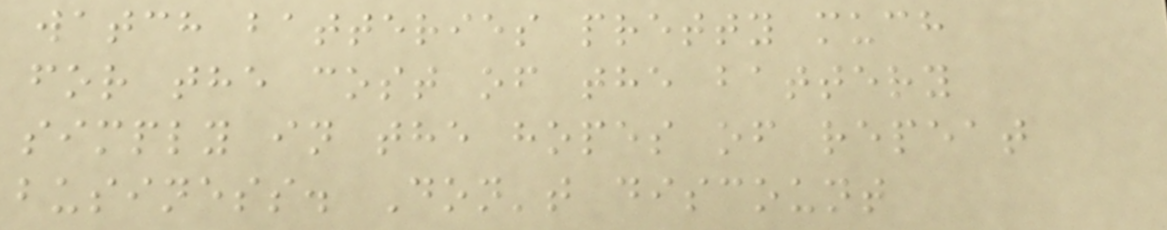watch batteries pretty much
for the cost of the battery
simply in the hopes of repeat
business. Don't discount
